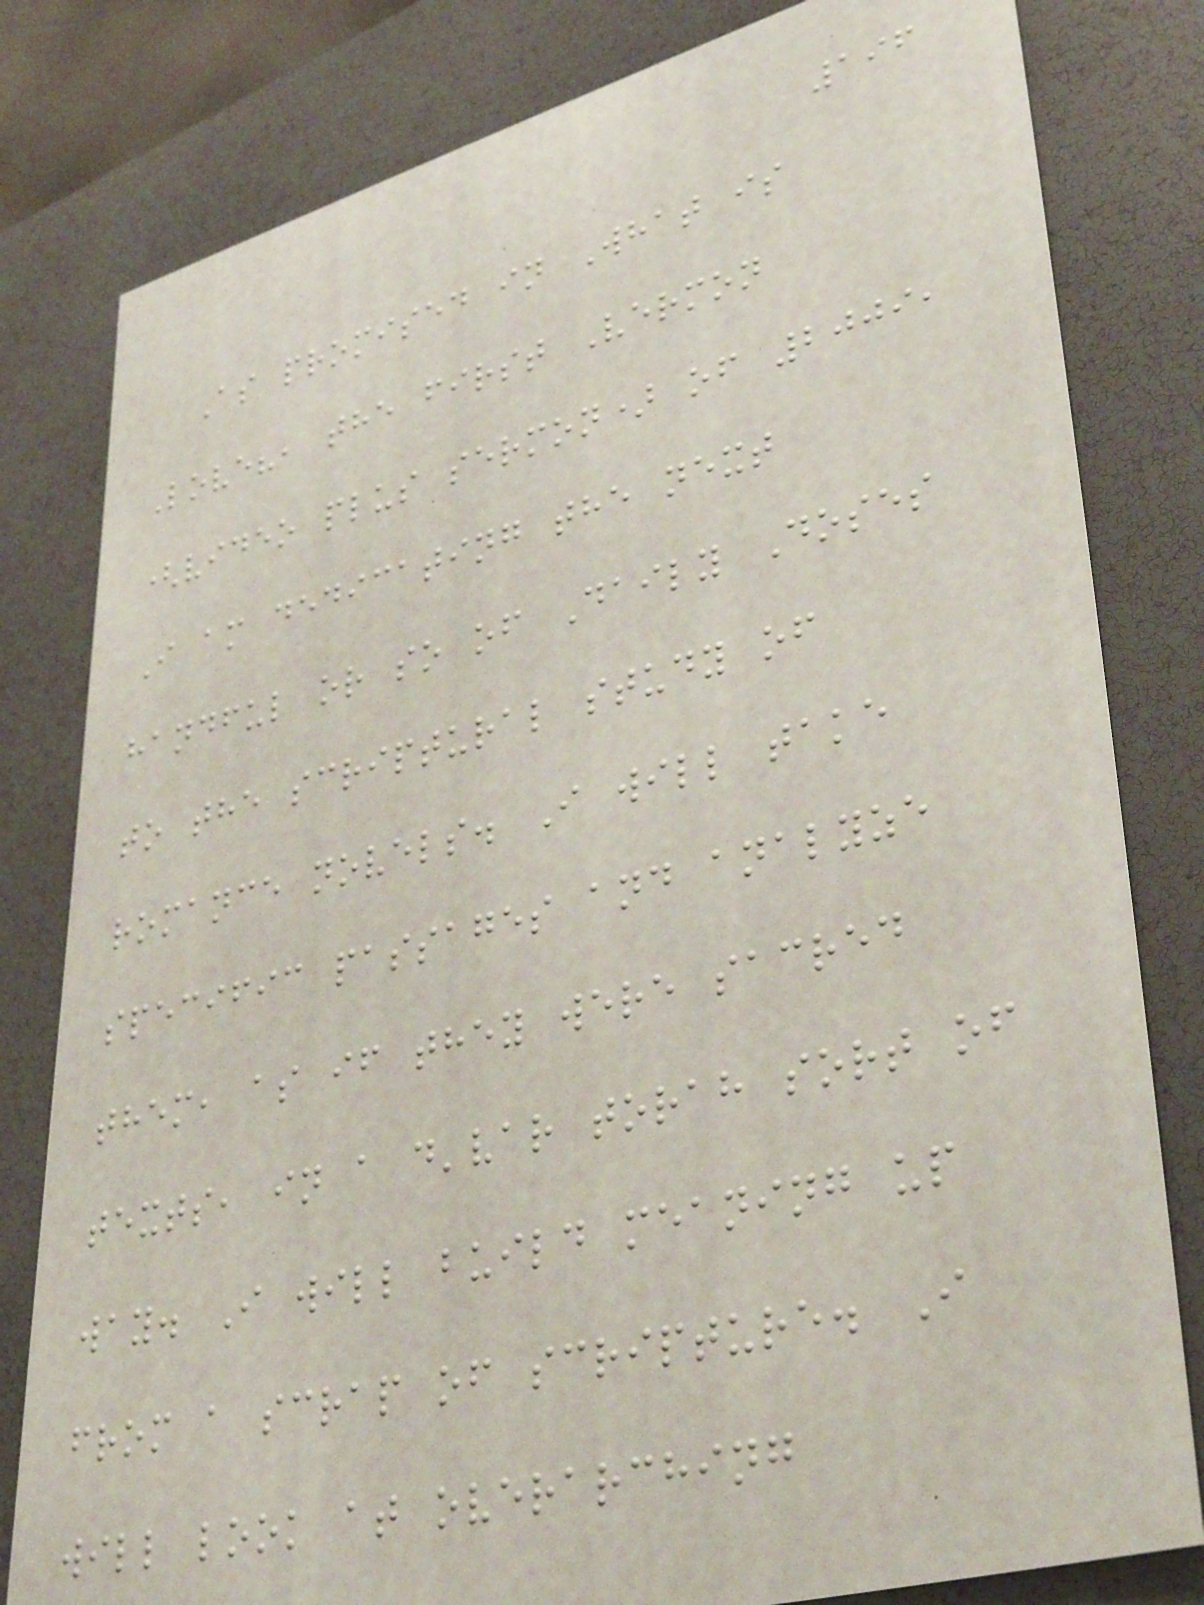196
As promised in What is
Love?, the first Vermon
(video plus sermon) of 2009,
I am dedicating the next
handful or so of Daily Doses
to the scriptural study of
romance novels. I will take
specific passages and analyze
them, as if they were sacred
texts, in a d'var torah sort of
way. I will build meaning up
from a scrap of scripture. I
will look at overarching
